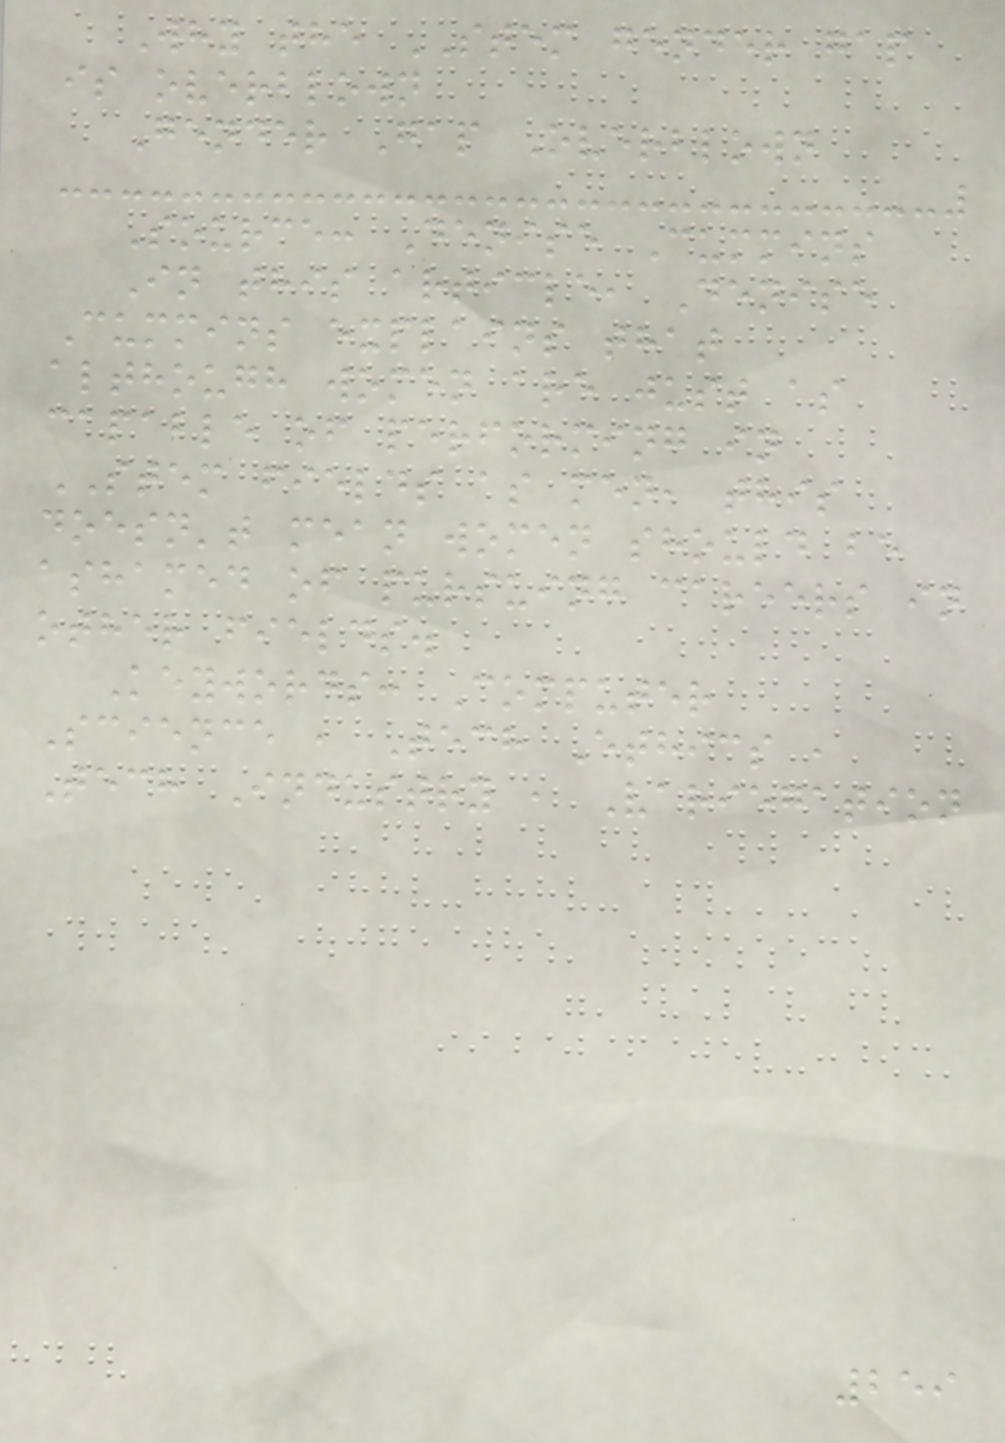Why the STEM gender gap
is overblown
Gender Gap Overblown
Source: Denise Cummins
In this article, Denise
Cummins explains that
although women are just as
capable of performing in
STEM fields as men, this
doesn't mean women should be
ashamed of pursuing careers in
other fields.
Keywords: Computer
Science , Tech Ethics ,
Tech Industry , Variegation
259
